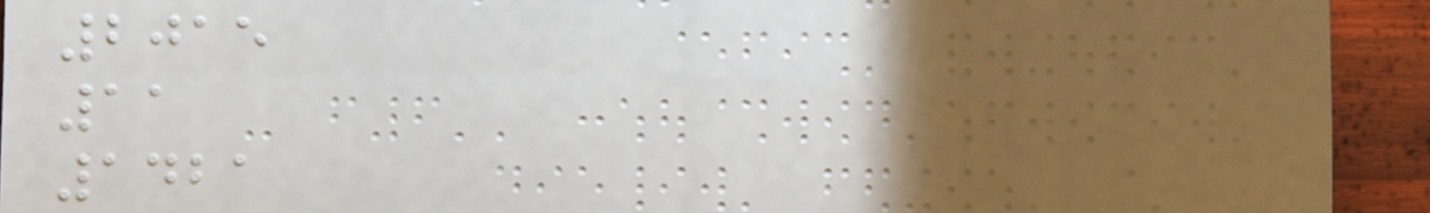2015
11
1421
